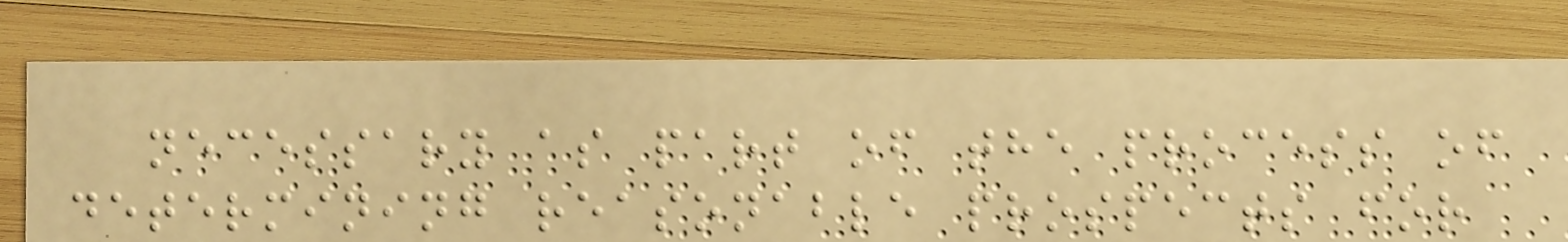necessary as part of the process of
determining reasonable prospects for
